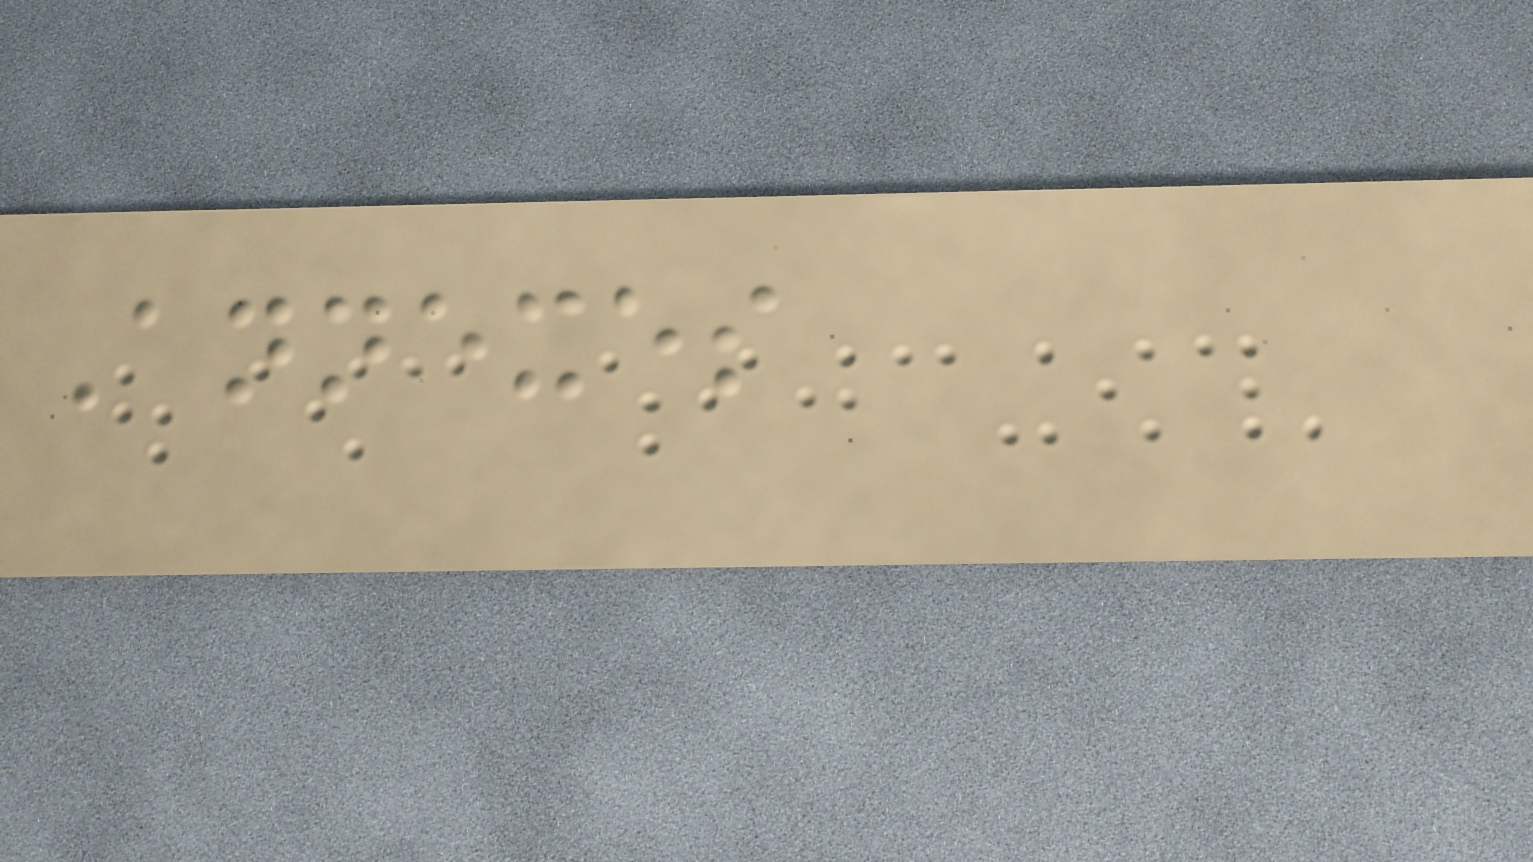Annexes
